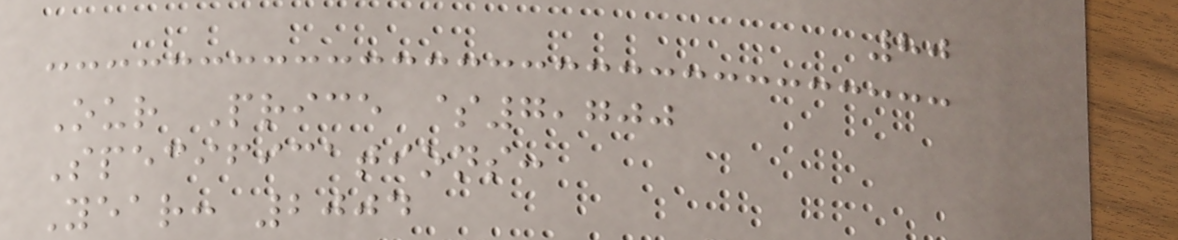80
Our Price $7,700
Specifications:
Year: 2004
